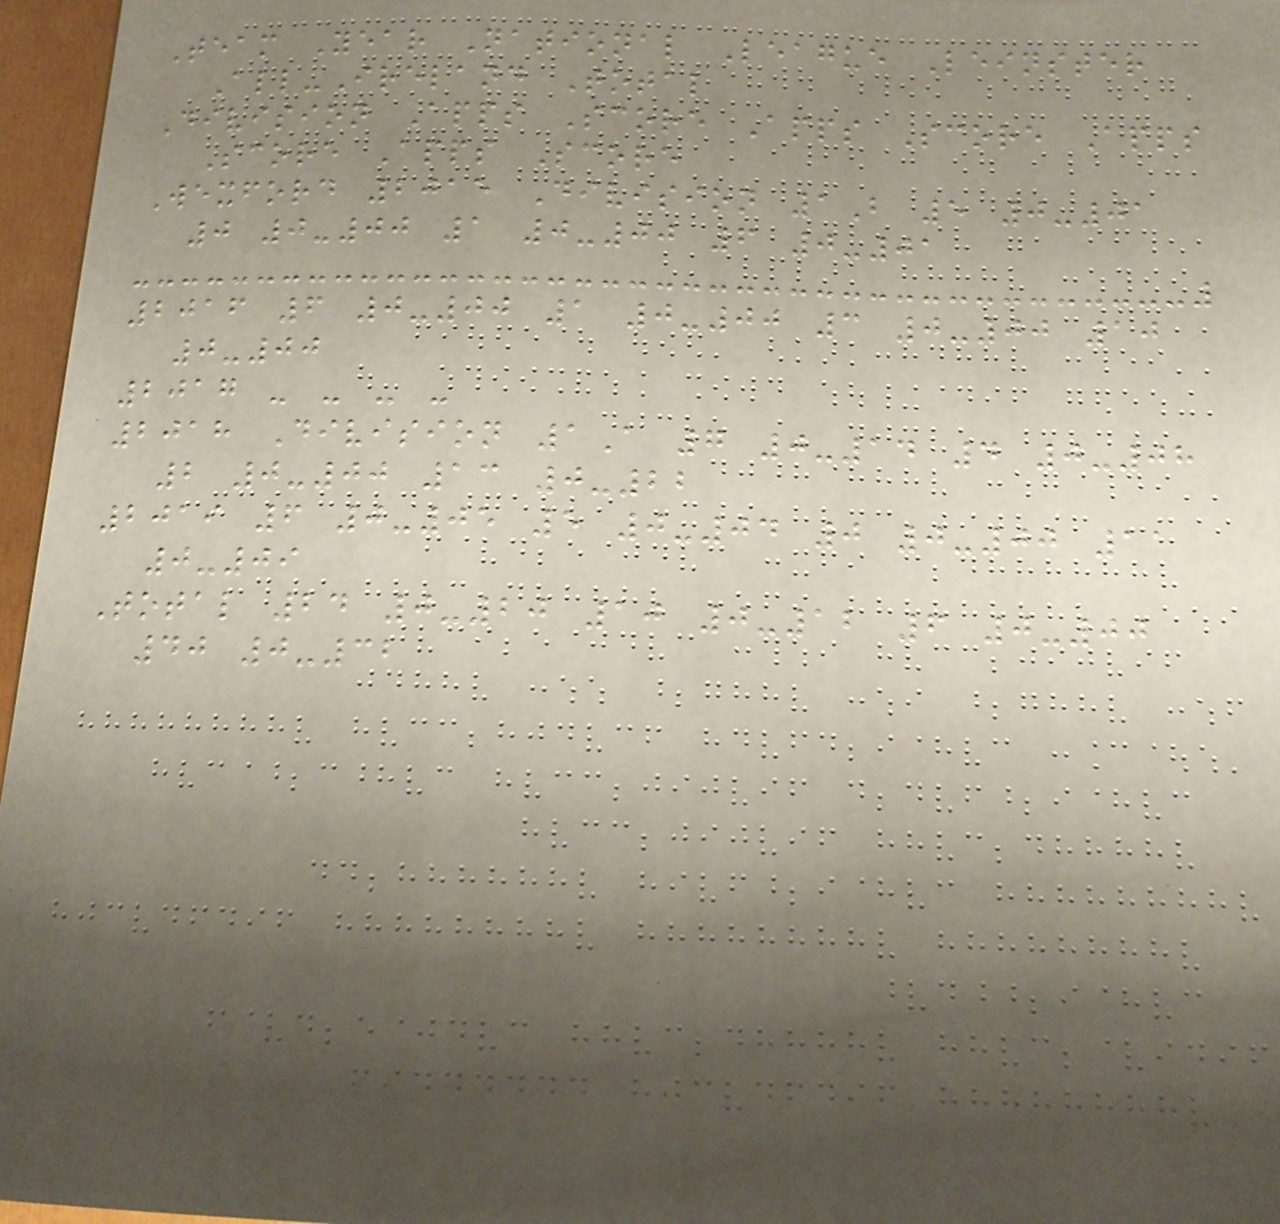Team Year National League Leinster
All-Ireland Total
Division Apps Score Apps Score Apps
Score Apps Score
Wexford 2015 Division 1B 5 0-01
0 0-00 1 0-00 6 0-01
2016 6 0-00 1 0-00 3 0-00 10
0-00
2017 - - - -
2018 Division 1A 7 0-14 4 0-08
2 0-00 13 0-22
2019 6 0-05 5 0-04 0 0-00 11
0-09
Total 24 0-20 10 0-12 6 0-00
40 0-32
